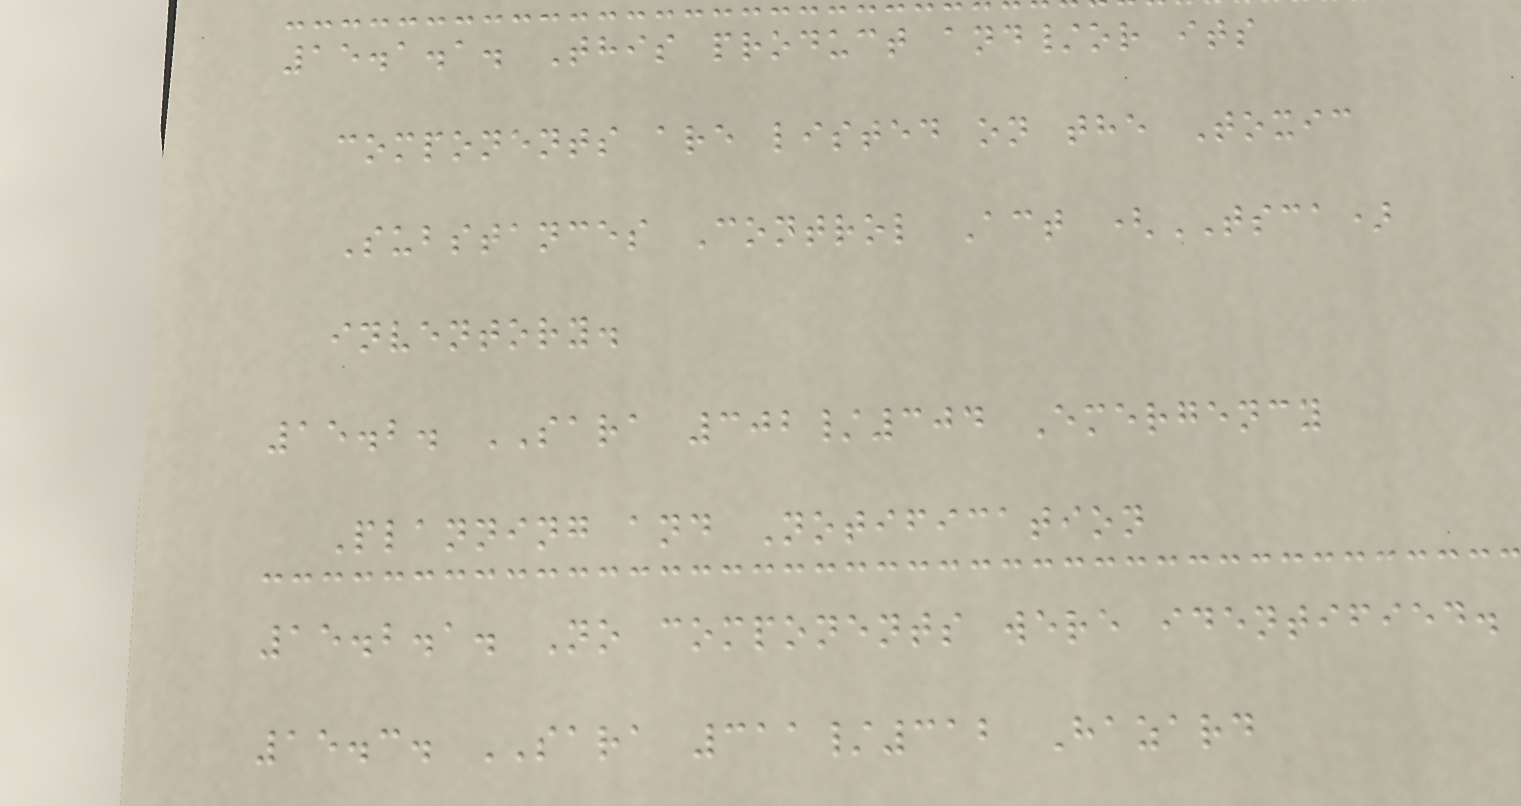15.1.1. This product and/or its
components are listed on the Toxic
Substances Control Act (TSCA)
inventory.
15.2. SARA 302/304 Emergency
Planning and Notification
15.2.1. No components were identified.
15.3. SARA 311/312 Hazard
